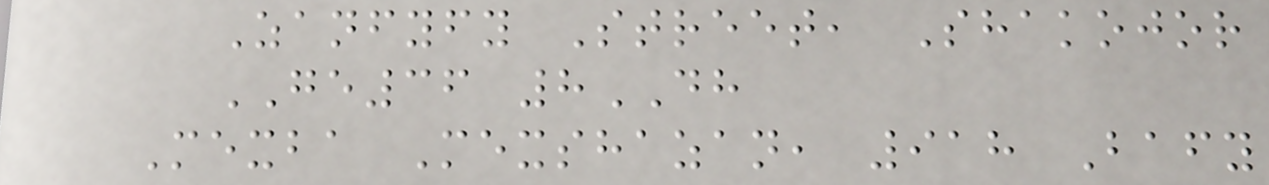Zanfyfy Street, Shakojor
GE36 8DH
Mexba Mexshazan, 918 Bafy
